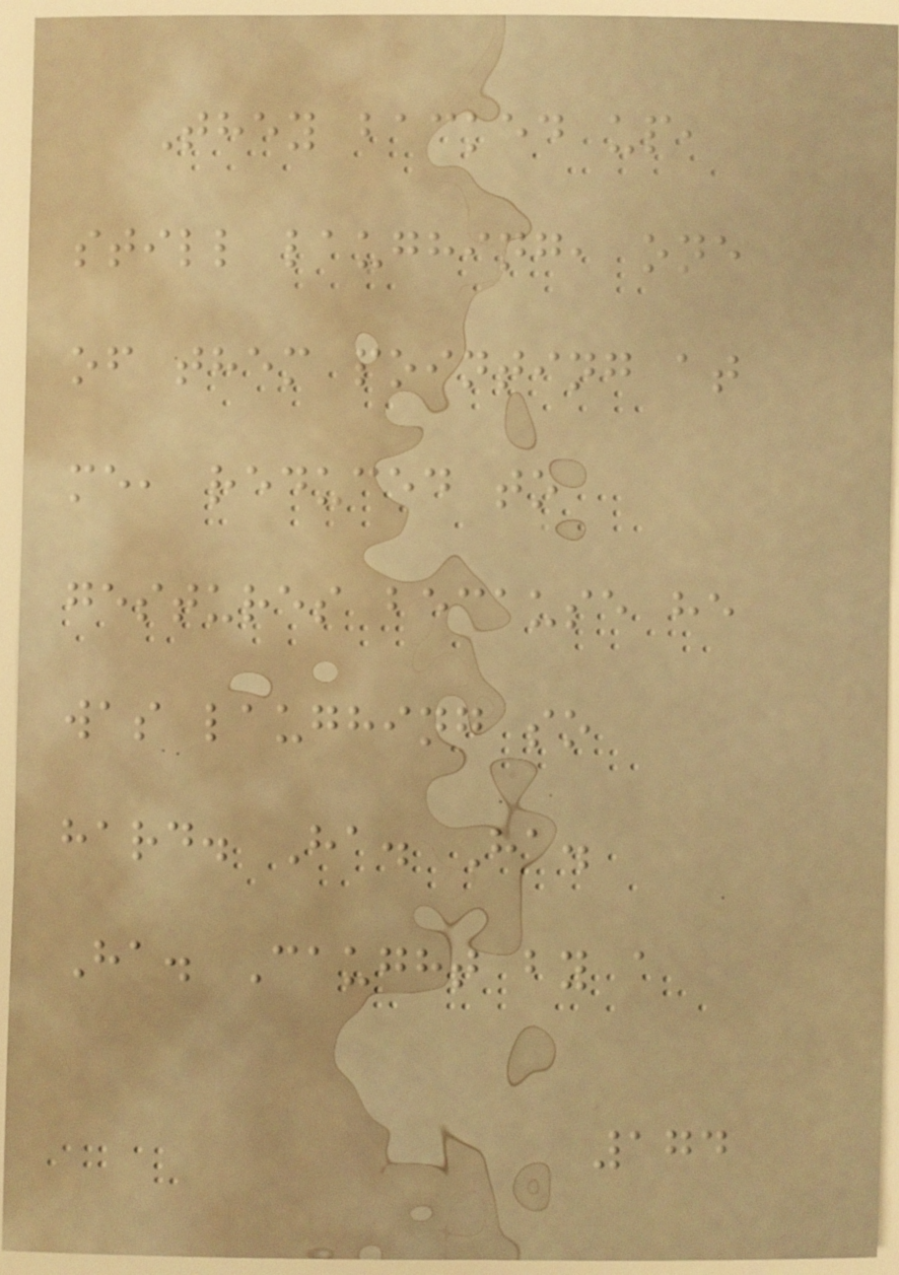They backed up,
still laughing, one
of them pointing at
me, reduced to
gestures because he
was laughing so
hard. Ha. Ha.
Ha. Caught by a
174
